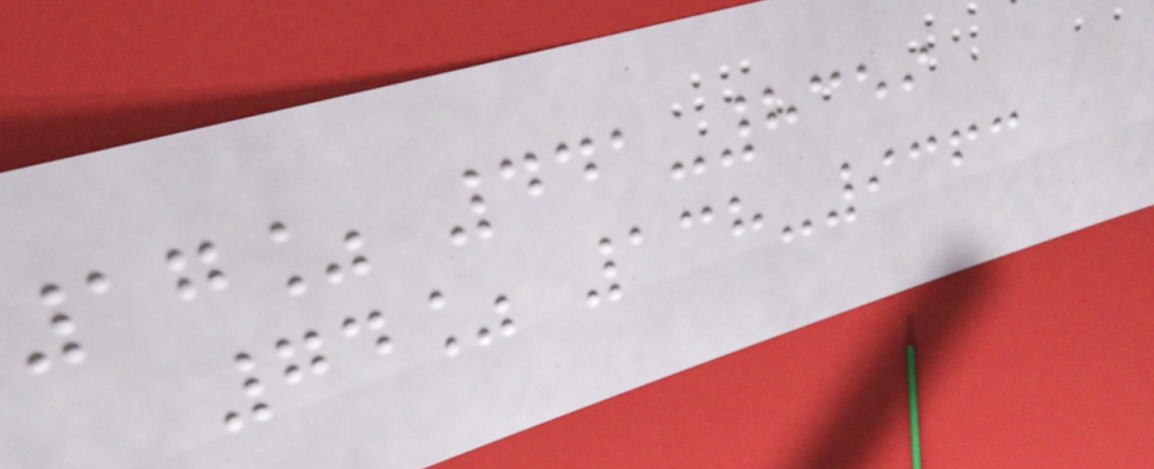17% 441-8359
74% 138-9363
